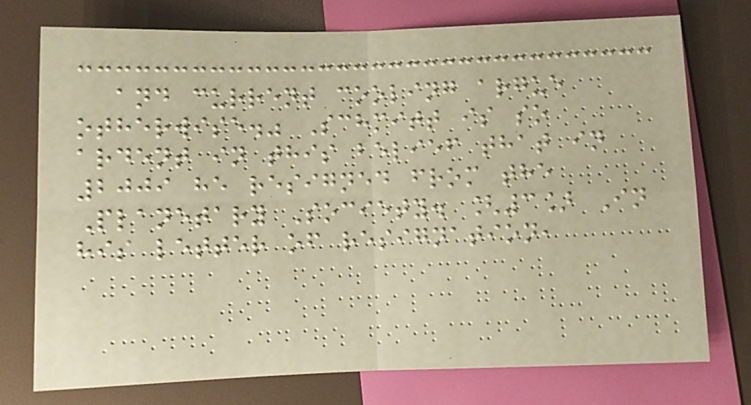and current cooling argue
otherwise." Schmitt is so
ardent in this belief that in
2009 he resigned from the
Planetary Society. [3] In
his letter of resignation,
